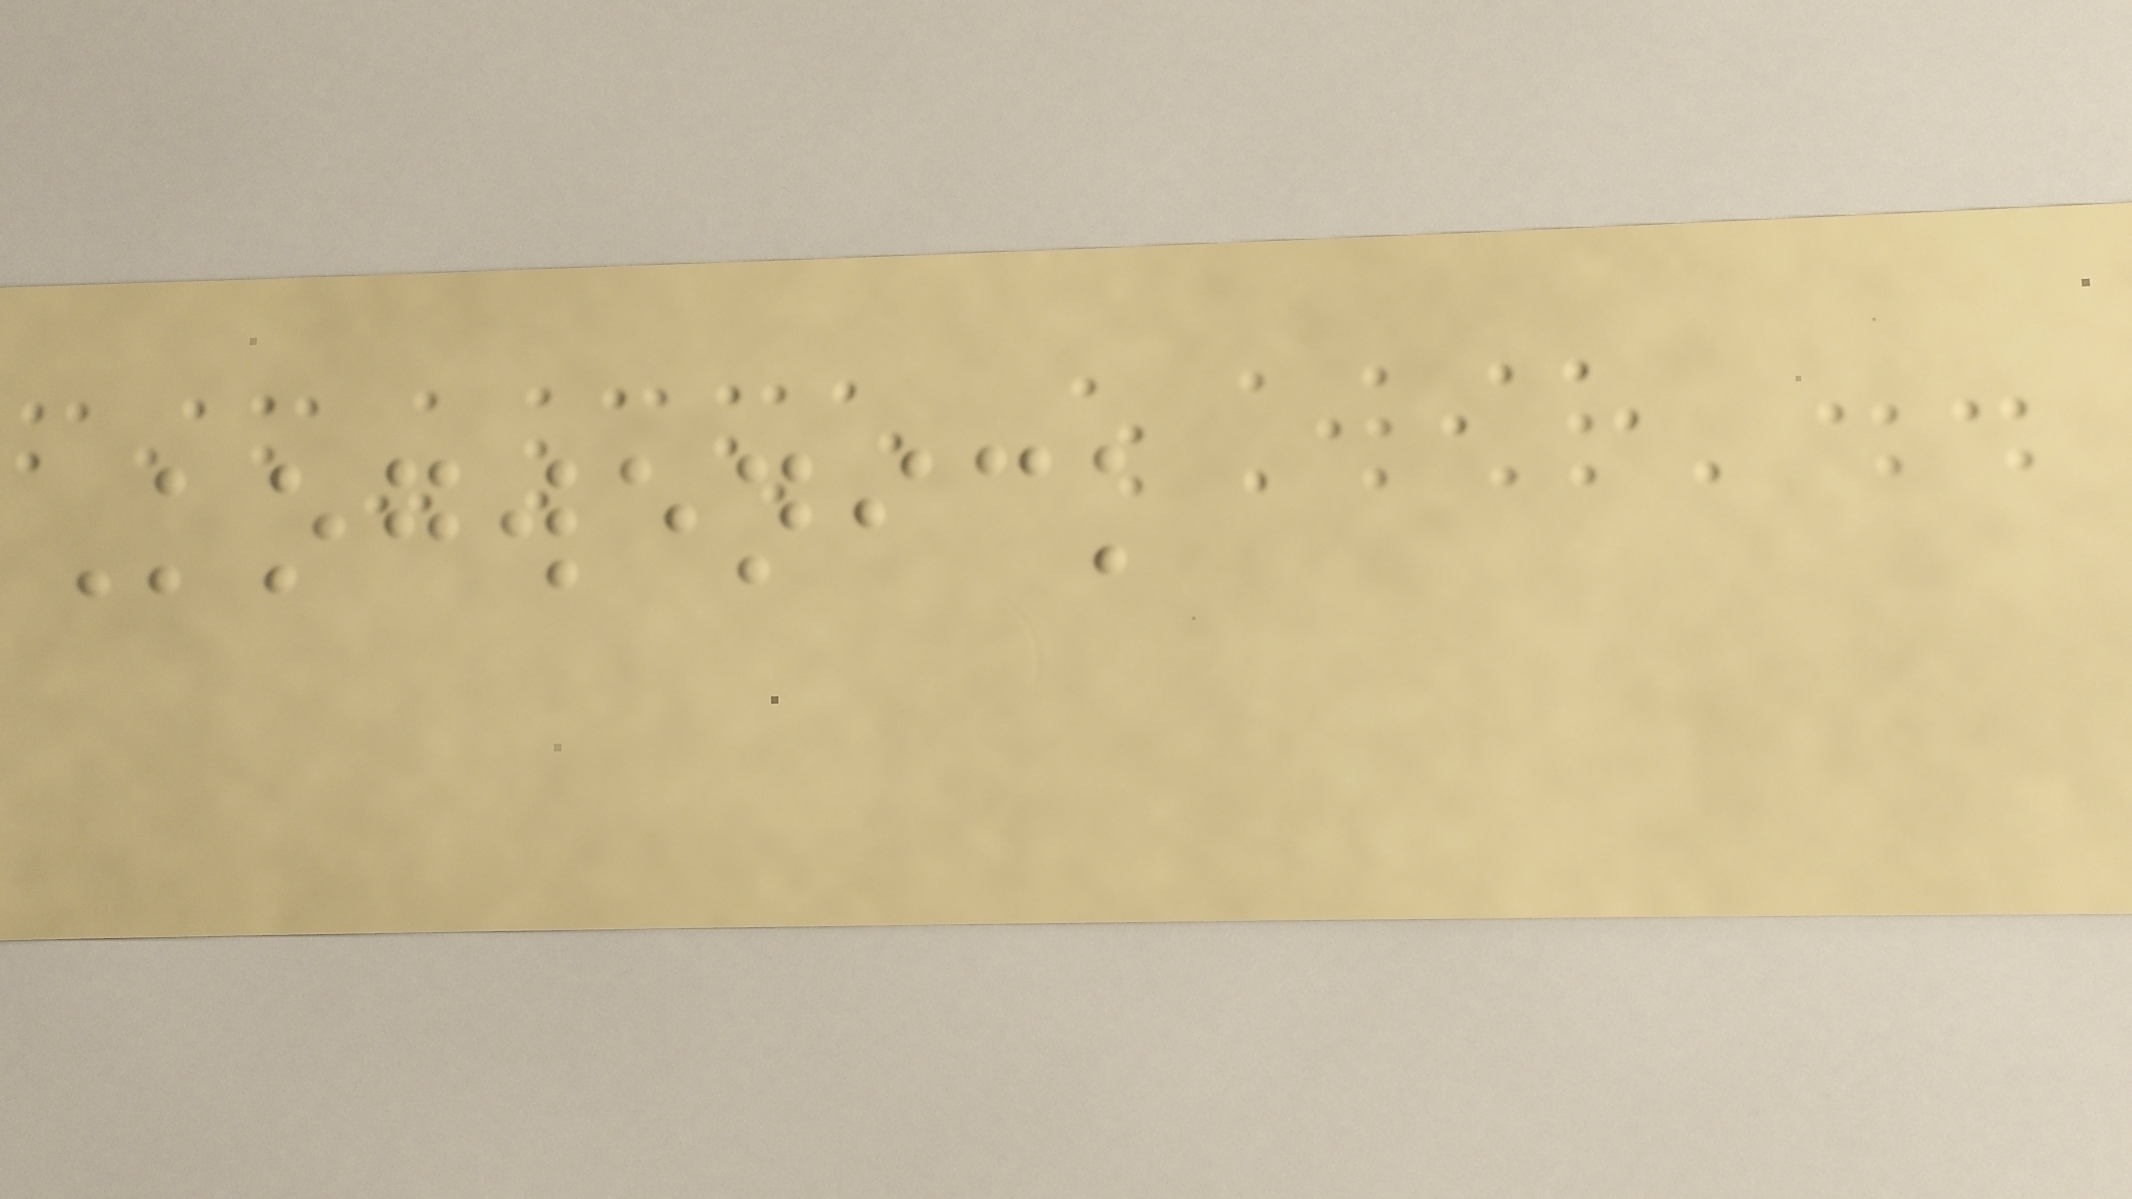Kogwenick
